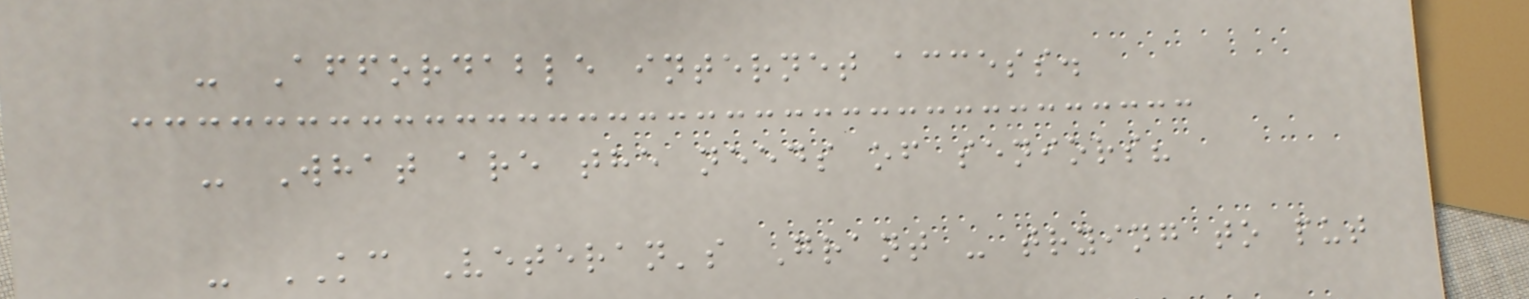- Affordable internet access.
- What are the needs of seniors?
- KC Veteran's Grant - trying to put
